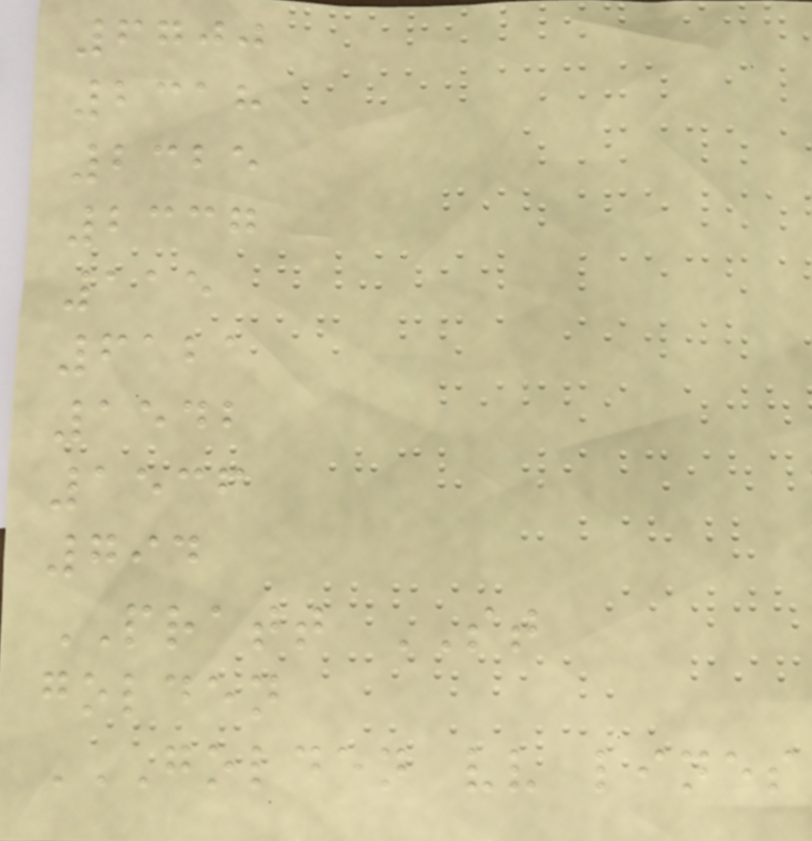6700
2318
2325
2337
115
6121
1542
1536
794
PRATT ST
golden
GOLDEN VV LINES
